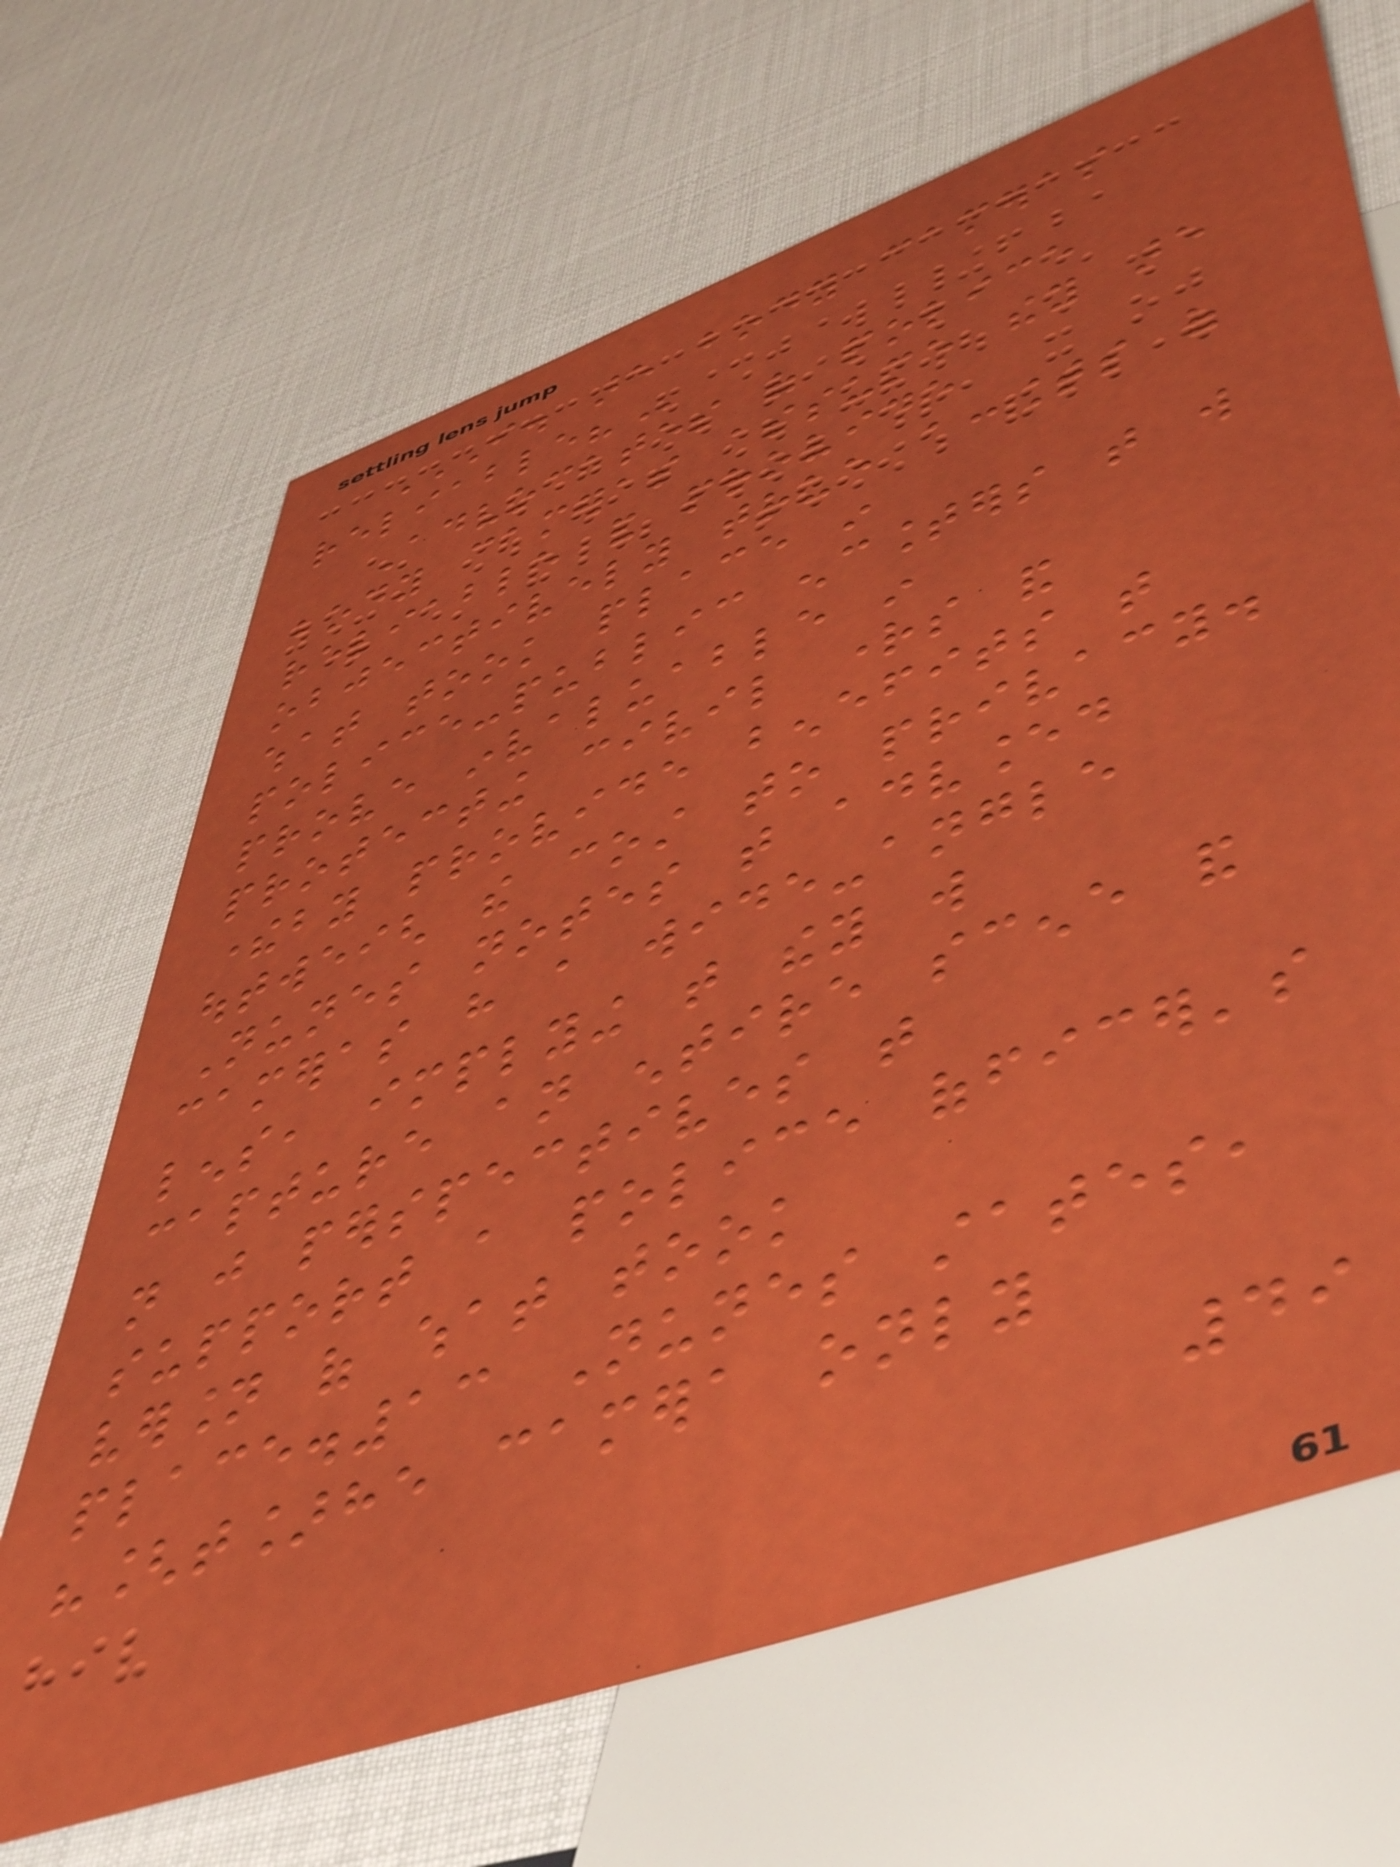I. ARE BODY CAMERAS
RELIABLE?
Advocates of police
body cameras assume they are
reliable and provide
objectively true accounts of
what took place in
police-public encounters that will
prove invaluable in
protecting civil rights and
thereby provide benefits that
outweigh the cost to privacy.
Nunes notes that advanced
cameras have a wide-angle
lens, implying that they will
capture an entire scene and
not just perspectives that
support a police officer's
version of what took
place.13 Nunes states,
"[t]he camera only
49
